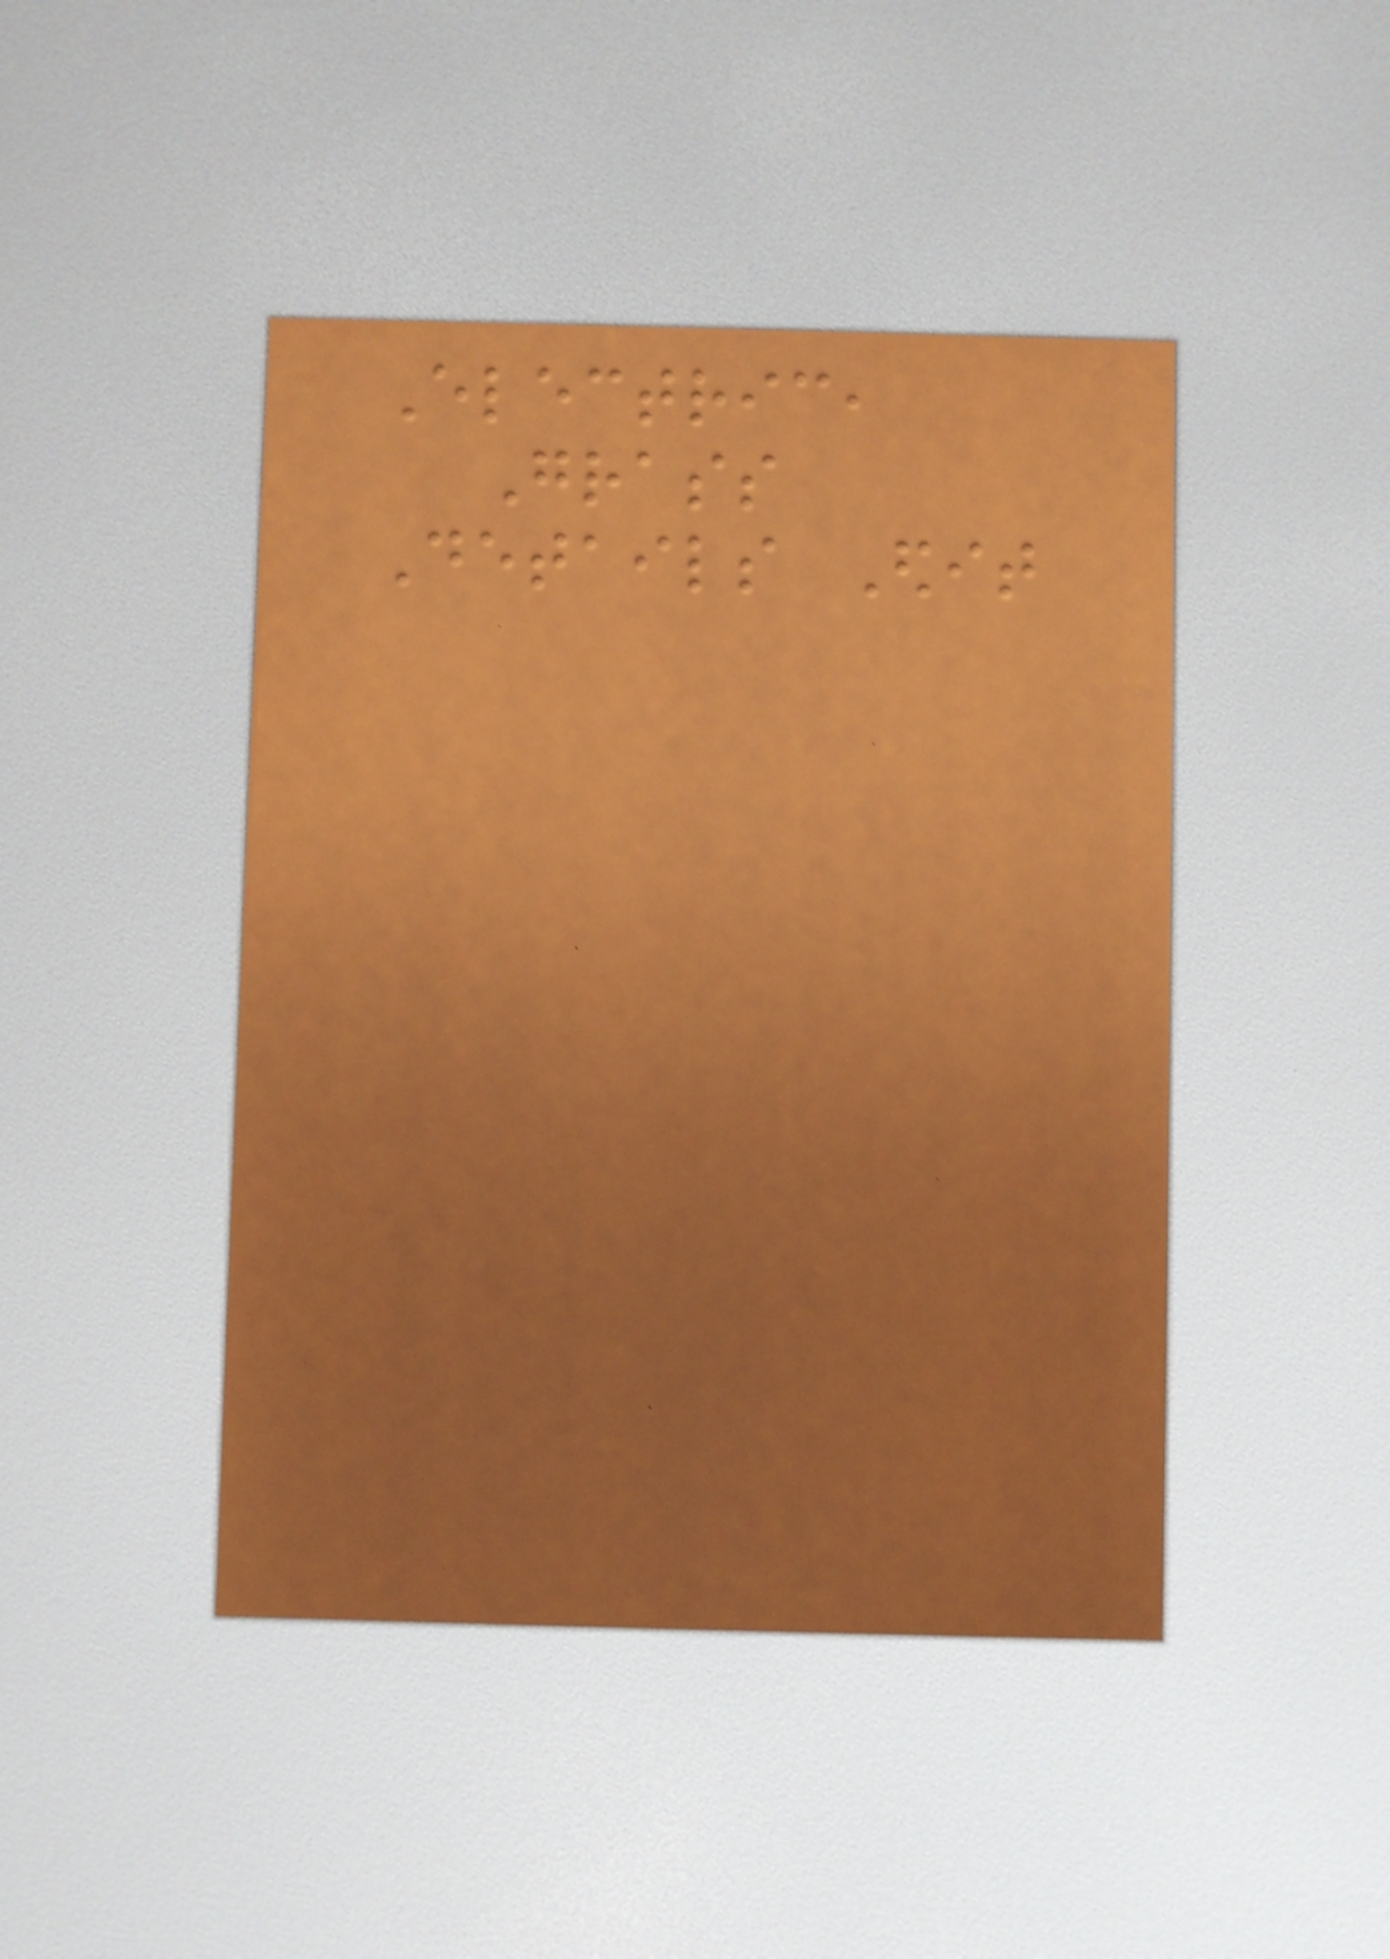Electric,
Grass
Details Edit
